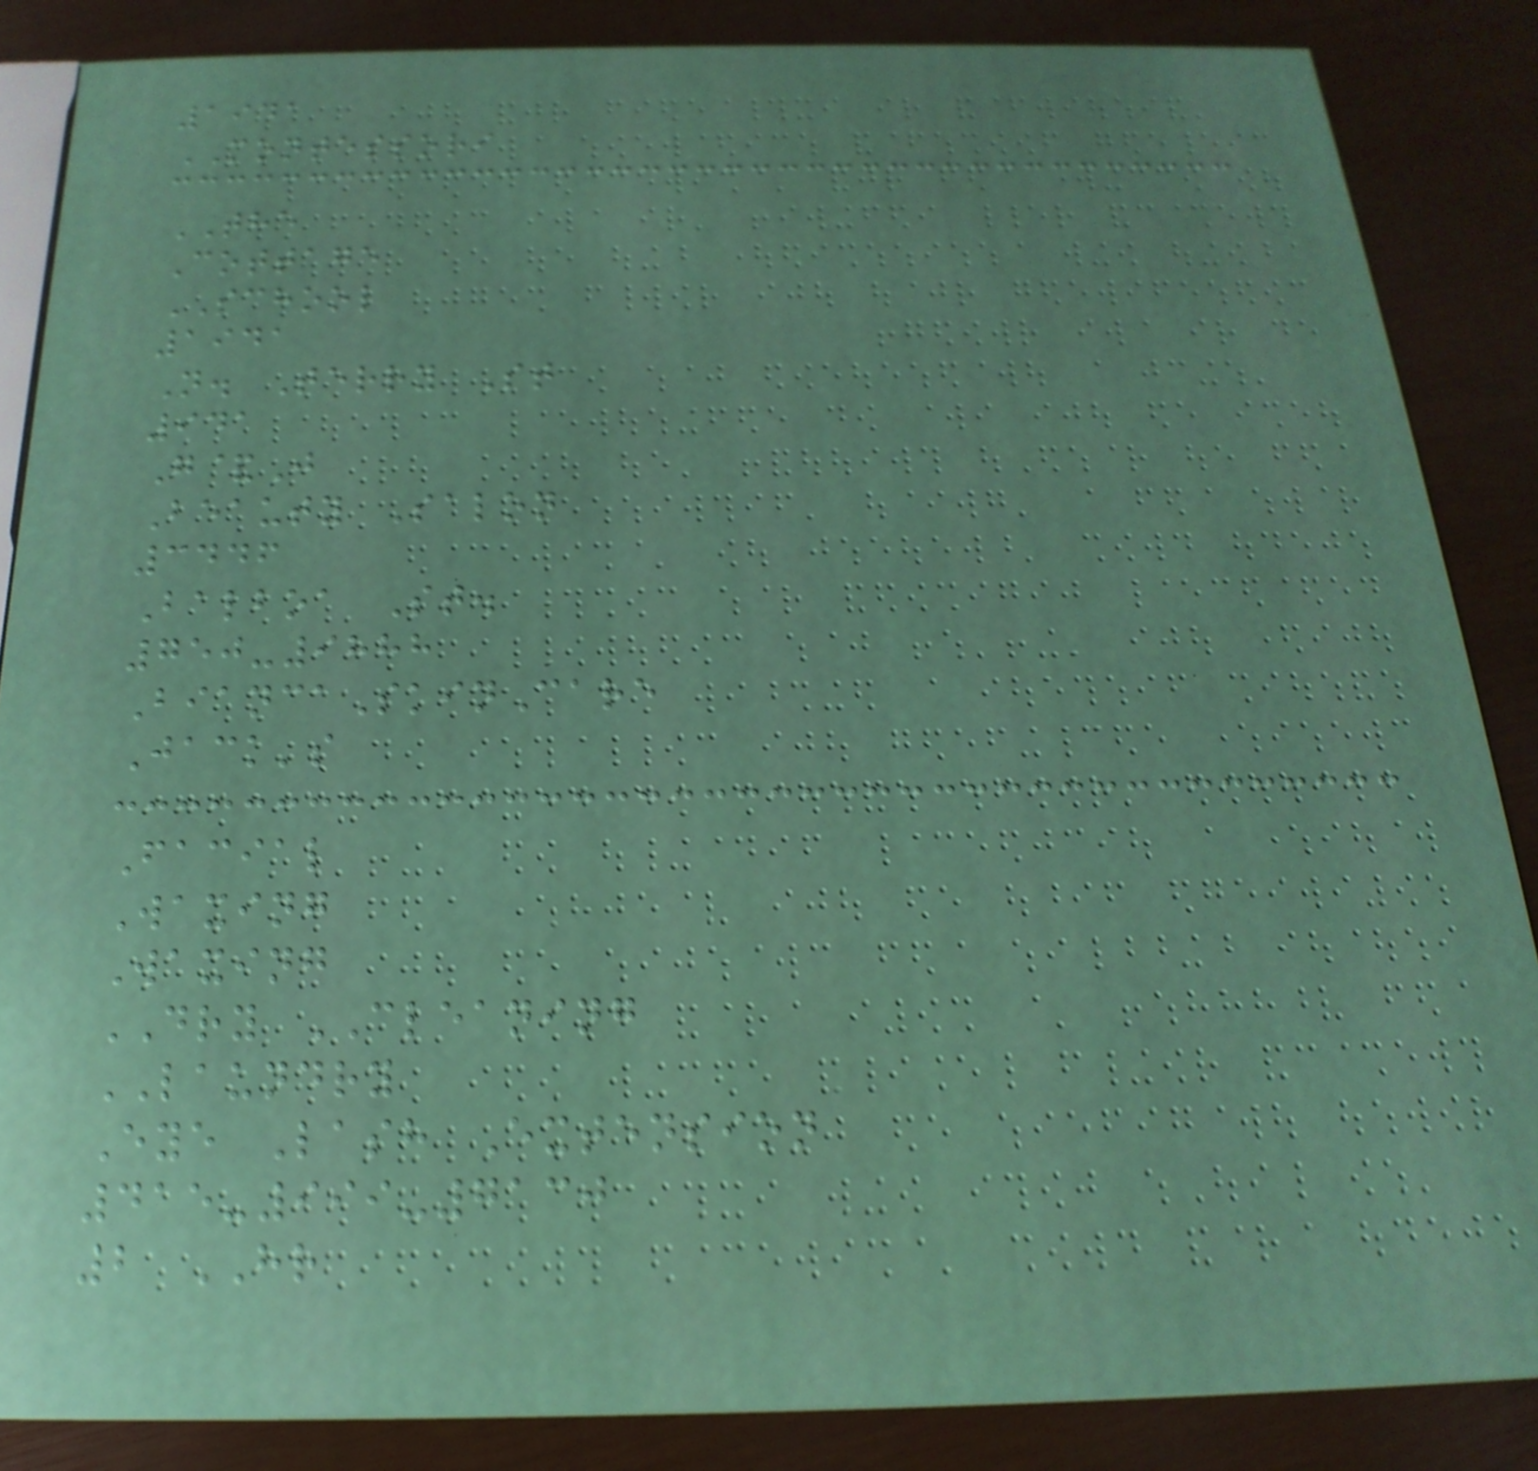1941
MONTESSORI
THE
Cottage
SCHOOL
1941
N. Terry St
941
G&J
Beauty Salon
3446
Balboa St.
750-9888
BiancaSkinCare
Jack's
Facial
Waxing
Waxing
DRY CLEANING
LAUNDRY
Eye Lash Extension
415-999-7130
2 HR
